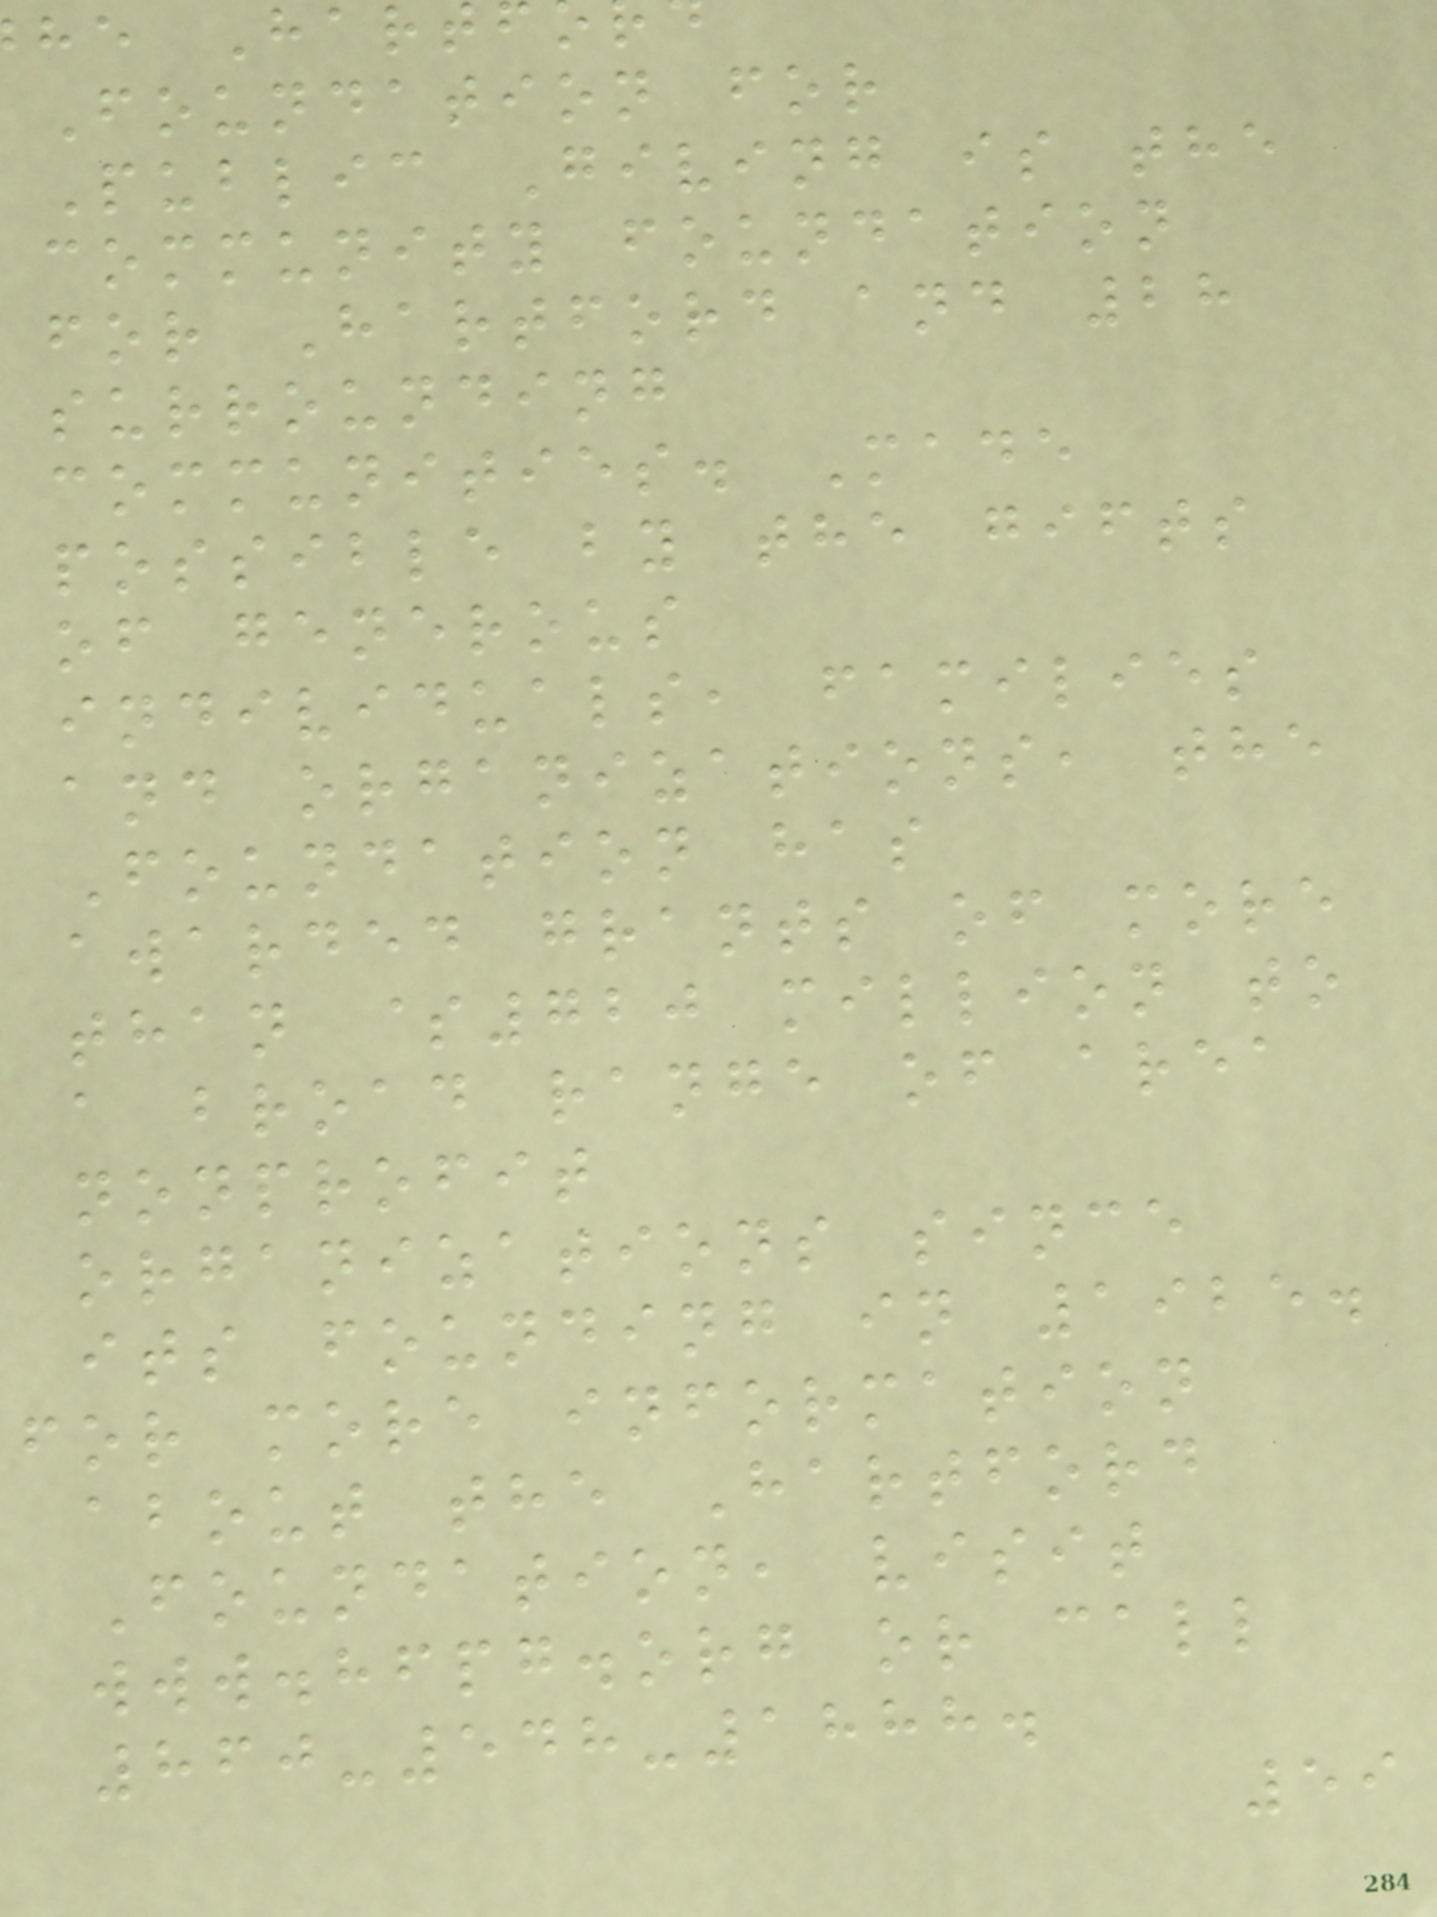he Hart
Foundation for
Public Giving is the
community foundation
for Hartford and 28
surrounding
communities. Made
possible by the gifts
of generous
individuals, families
and organizations, the
Foundation has
awarded grants of more
than $720 million to
a broad range of area
nonprofit
organizations since
its founding in 1925.
for more information
about the Hartford
Foundation, visit
www.hfpg.org or call
860-548-1888.
59
